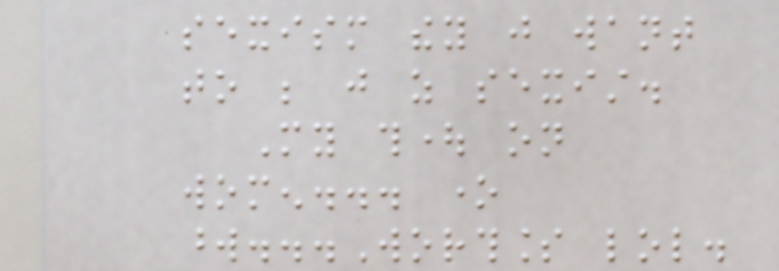sexism they just want
to be just as sexist.
My thought on
women... one
word...Worthless lol.
